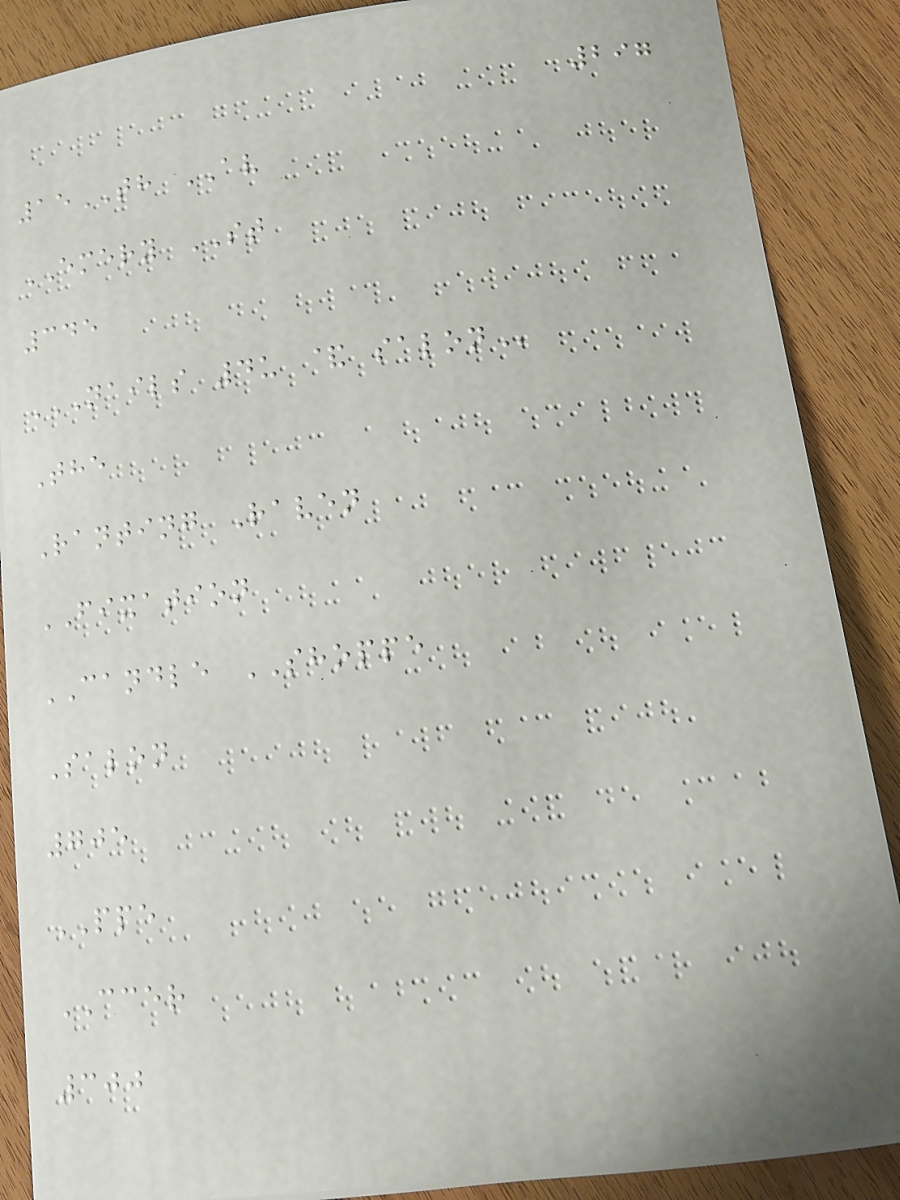297
15TH AV
EMERY ST
345
NAILS 4U & SALON
The
Ranting Raven
FIXATION
CANDLE SHOPPE
Salon
705
PPE
CCER
300
